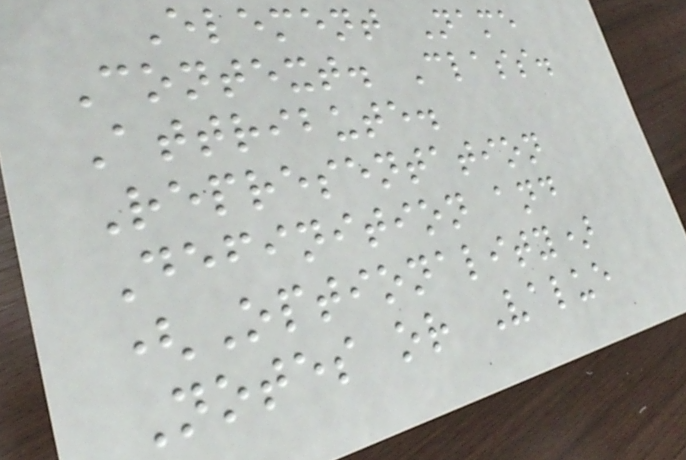Element Name
Context. Class.
Attribute.
Representation
Definition and
(Optionality)
Notes or Value
